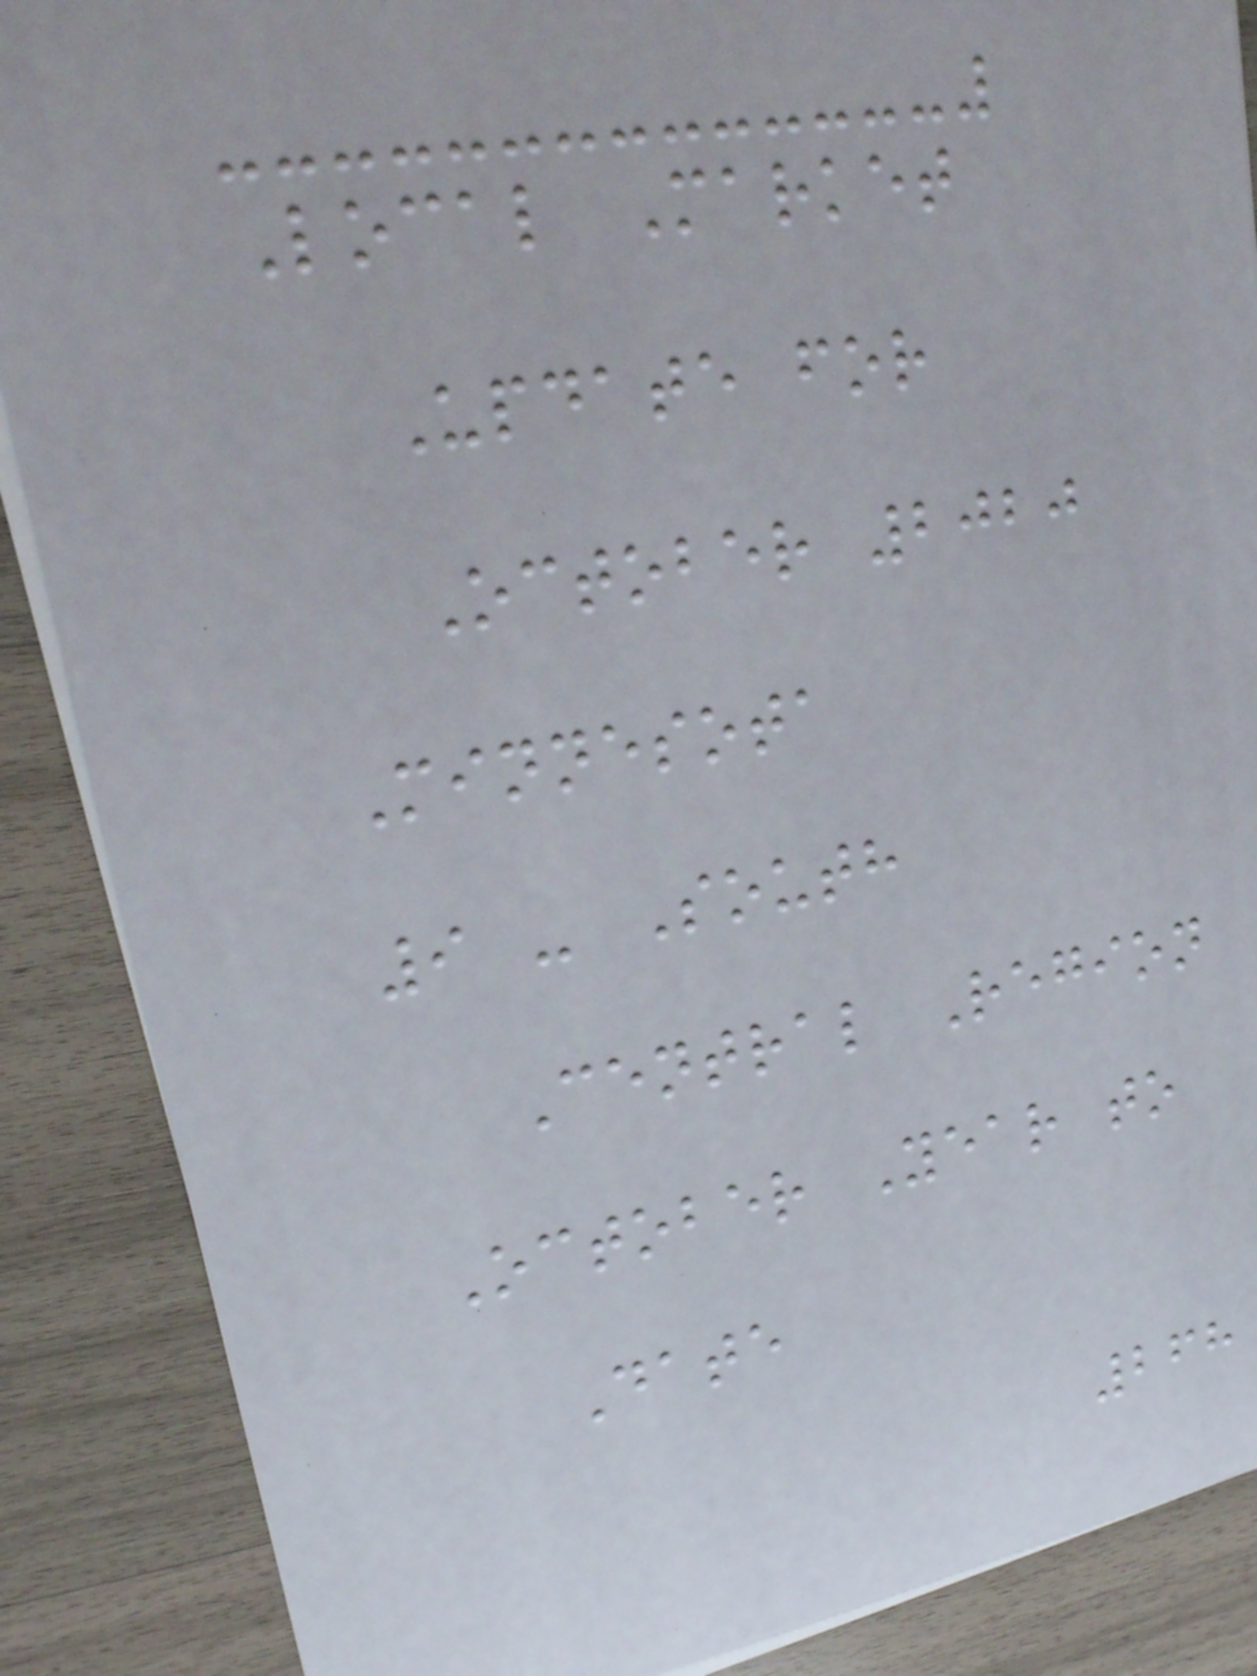Local Market
Update for
October 2020
Minnesota
9 - South
Central Region
October Year to
Date
268
